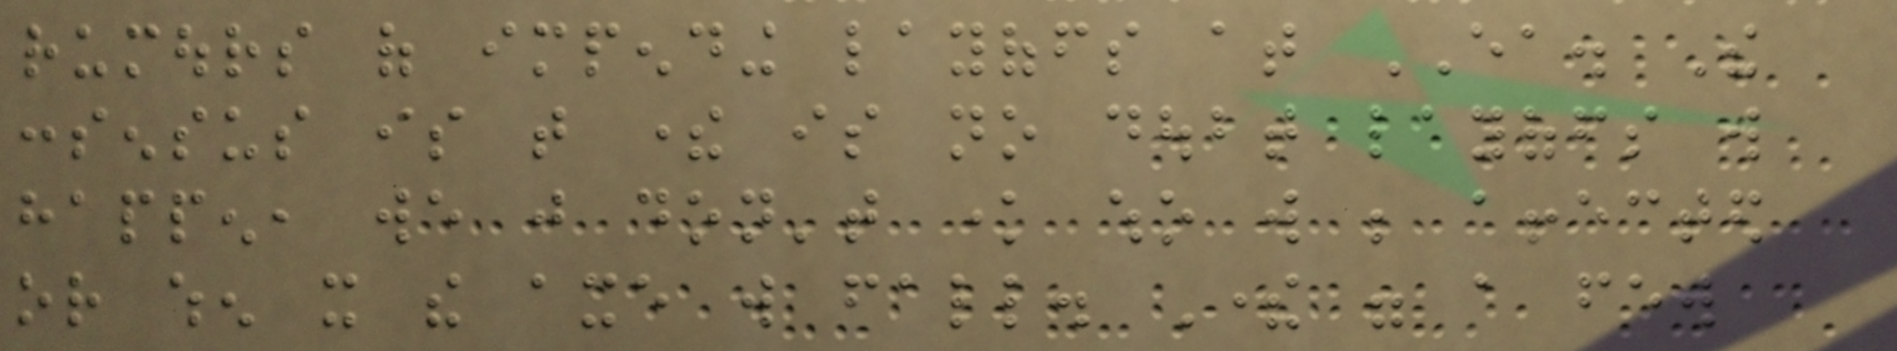rumours of impending layoffs at EA. The
consensus is that there is no doubt layoffs will
happen, we just don't know who will be affected
or when it the axe will fall. There were a few
